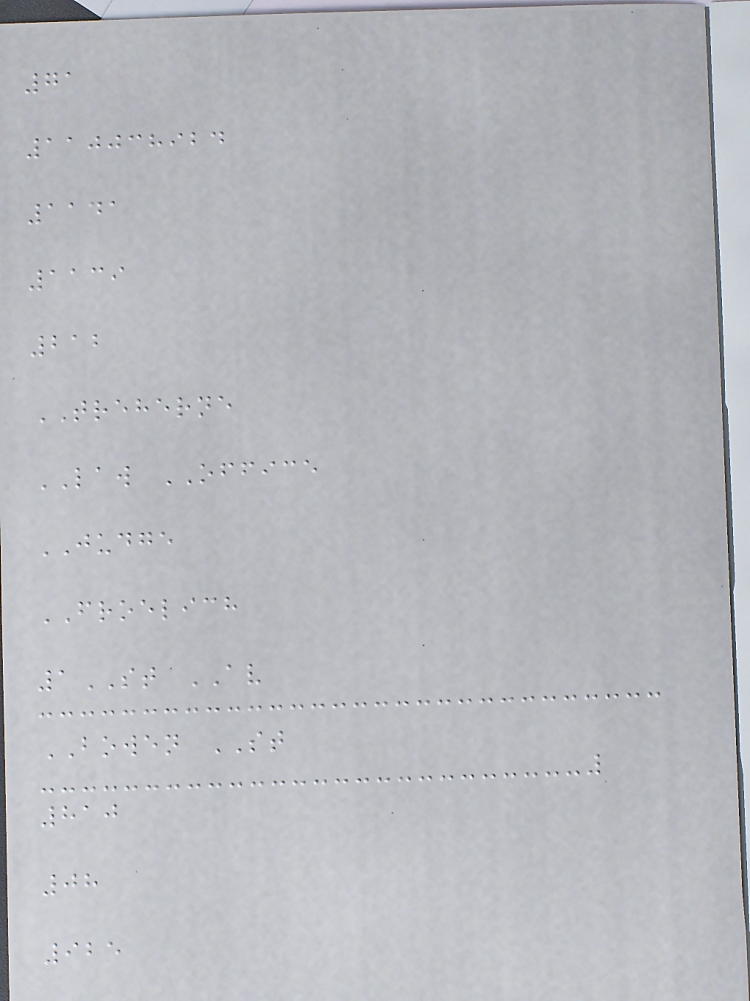71
110038924
1141
1139
212
TREHERNE
LAW OFFICE
JUDGE
FROELICH
1ST AV
BOWEN ST
810
08
925
